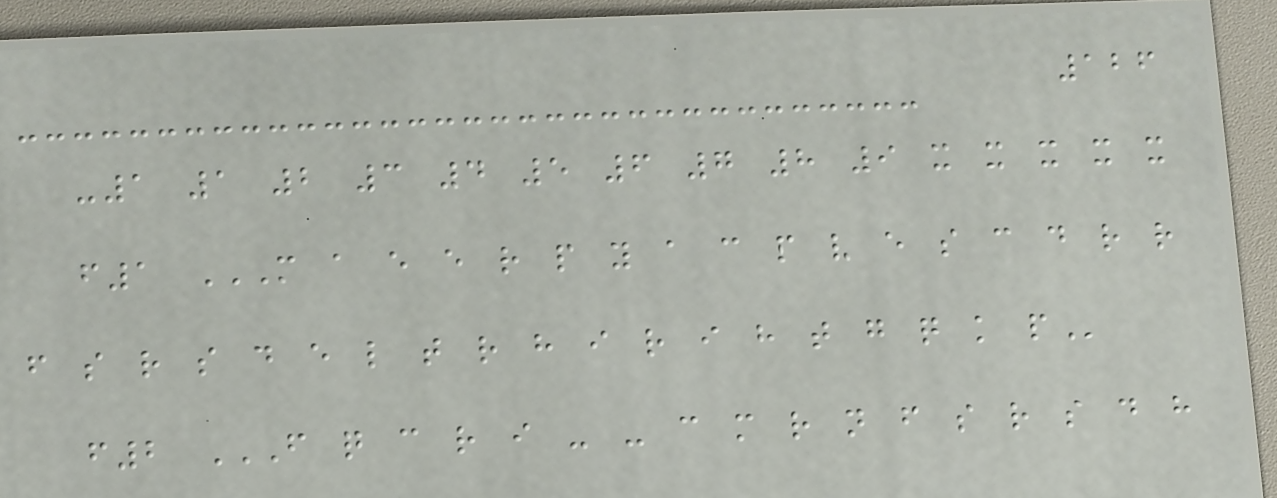126
-1 1 2 3 4 5 6 7 8 9 x x x x x
f1 M A E E R P Y A C P V E S C D R R
F S R S D E L T R H I R I H T G Q K P
f2 F Q C R I - - C M R N F S R S D H
